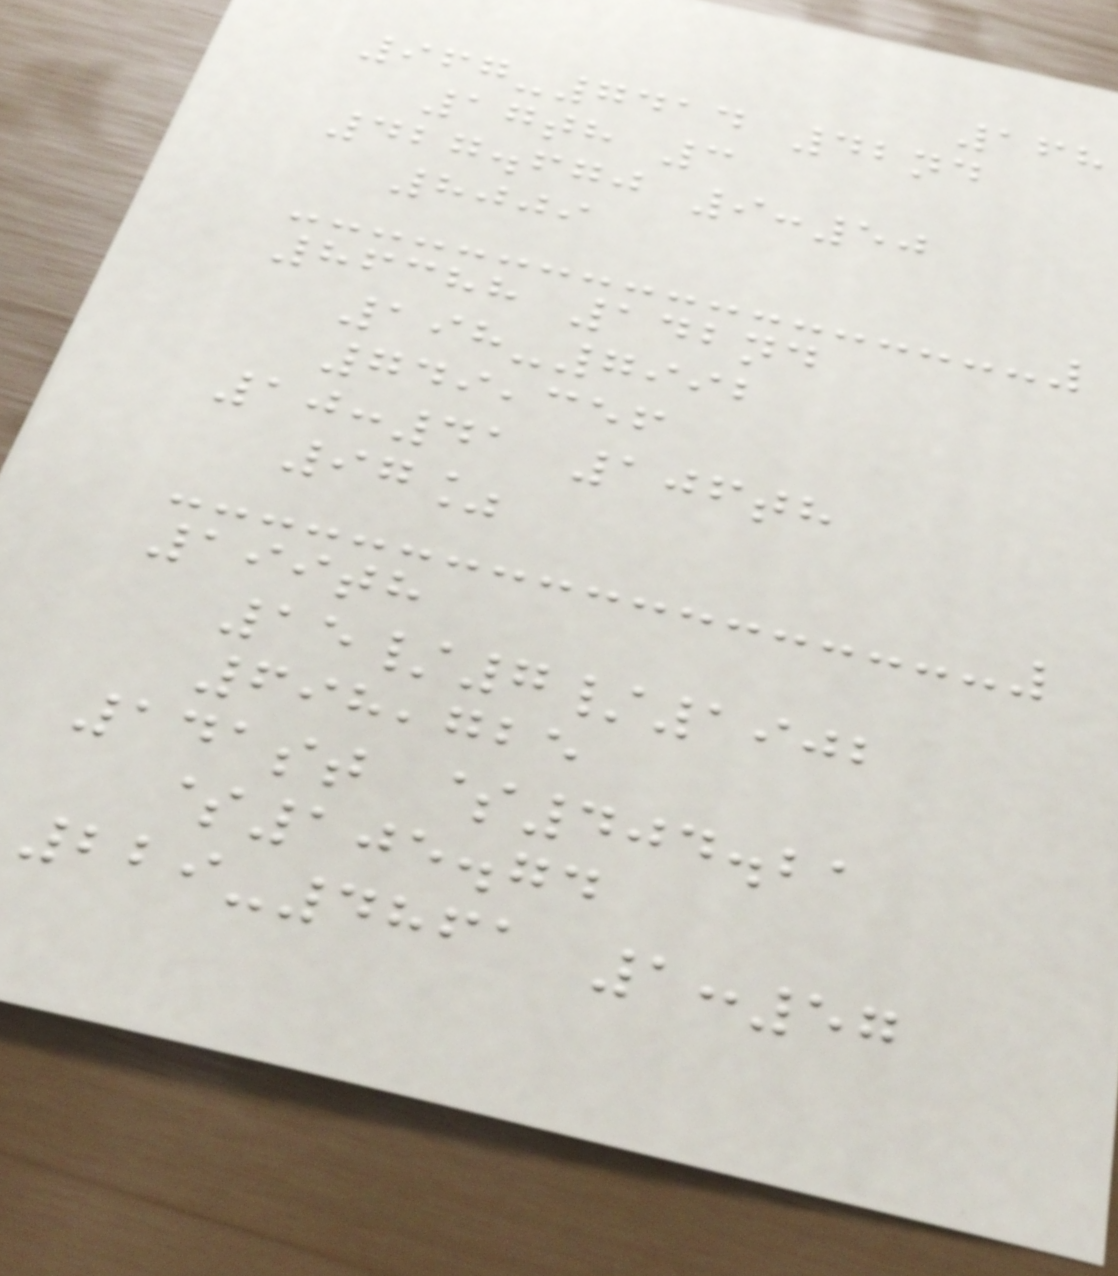168
967-7414 42nd
17th 3
427.670 9:50
8009
86388 142nd
198-7992
749,356
10:41 106th
97%
199th
15/7/1902
698,725
141st $404.21
$105.74
229-4861 1:57
